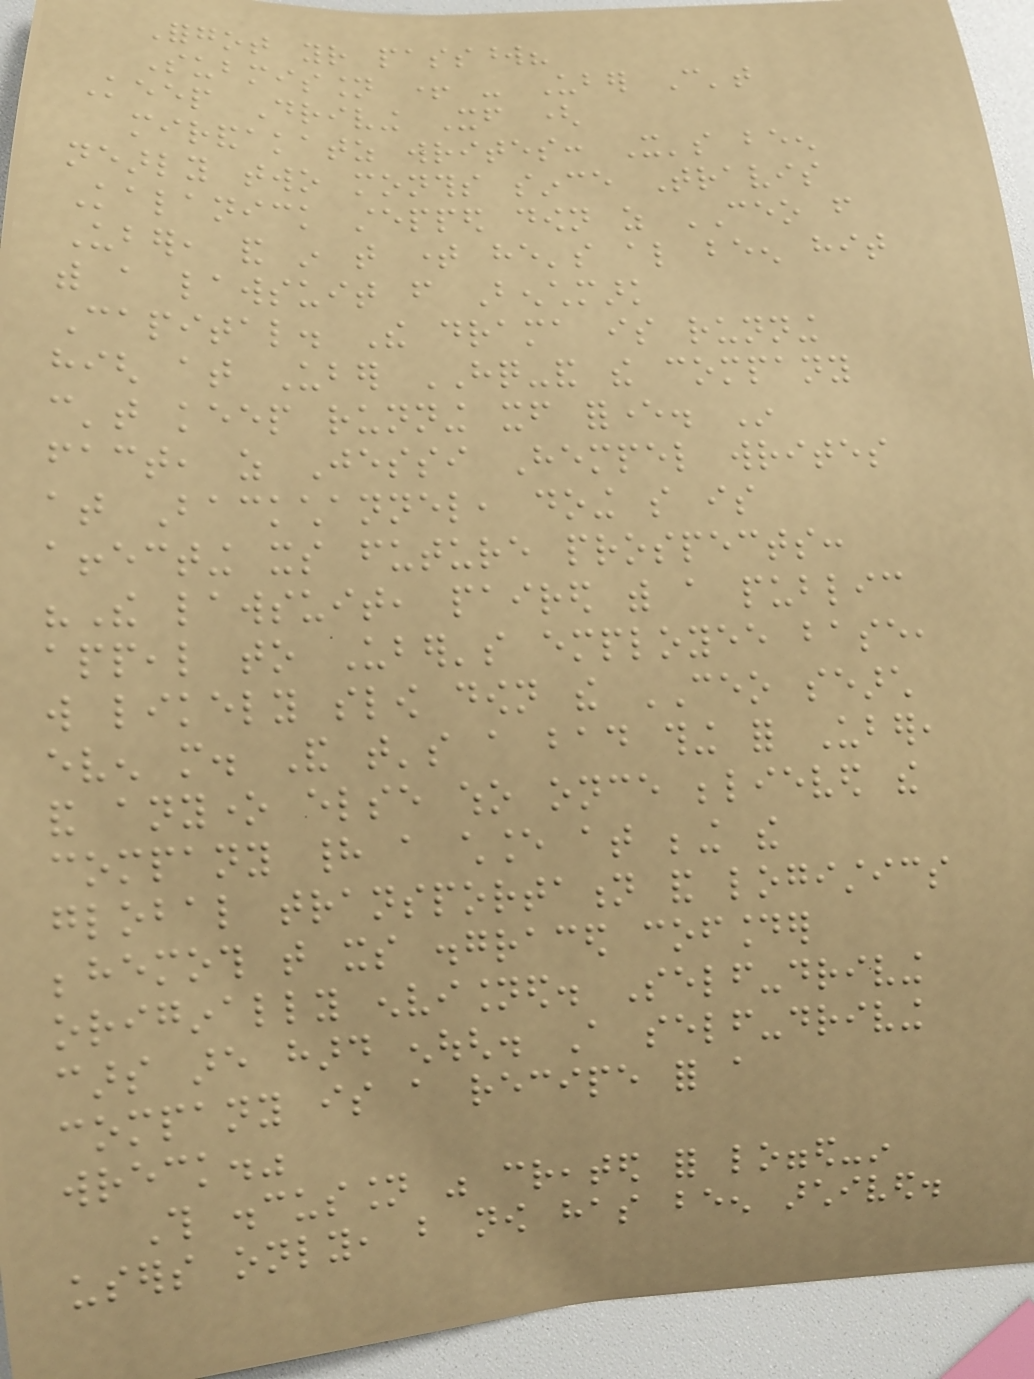Forgot your password?
Submission + - Uber Can't
Keep Driving Itself (
mirandakatz writes: It's been
nearly two months since Travis
Kalanick stepped down as CEO from
Uber, and in that time he's also been hit
with a lawsuit from Benchmark
Capital. The drama is running
high at Uber HQ-and the company
can't keep running itself forever. In
fact, as Jessi Hempel writes
at Backchannel, doing so is
affecting its future prospects:
"The lawsuit, paired with a public
appeal to Uber's employee base,
will likely slow down the CEO search
even more. And that's a bad thing for Uber,
and anyone else who once believed the
company had a chance at being the
global transportation and logistics
behemoth that its disgraced cofounder
originally envisioned. Self-driving
cars are hard enough. A self-driving
company is a recipe for a
wreck."
This discussion was created for logged-in
users only, but now has been archived.
